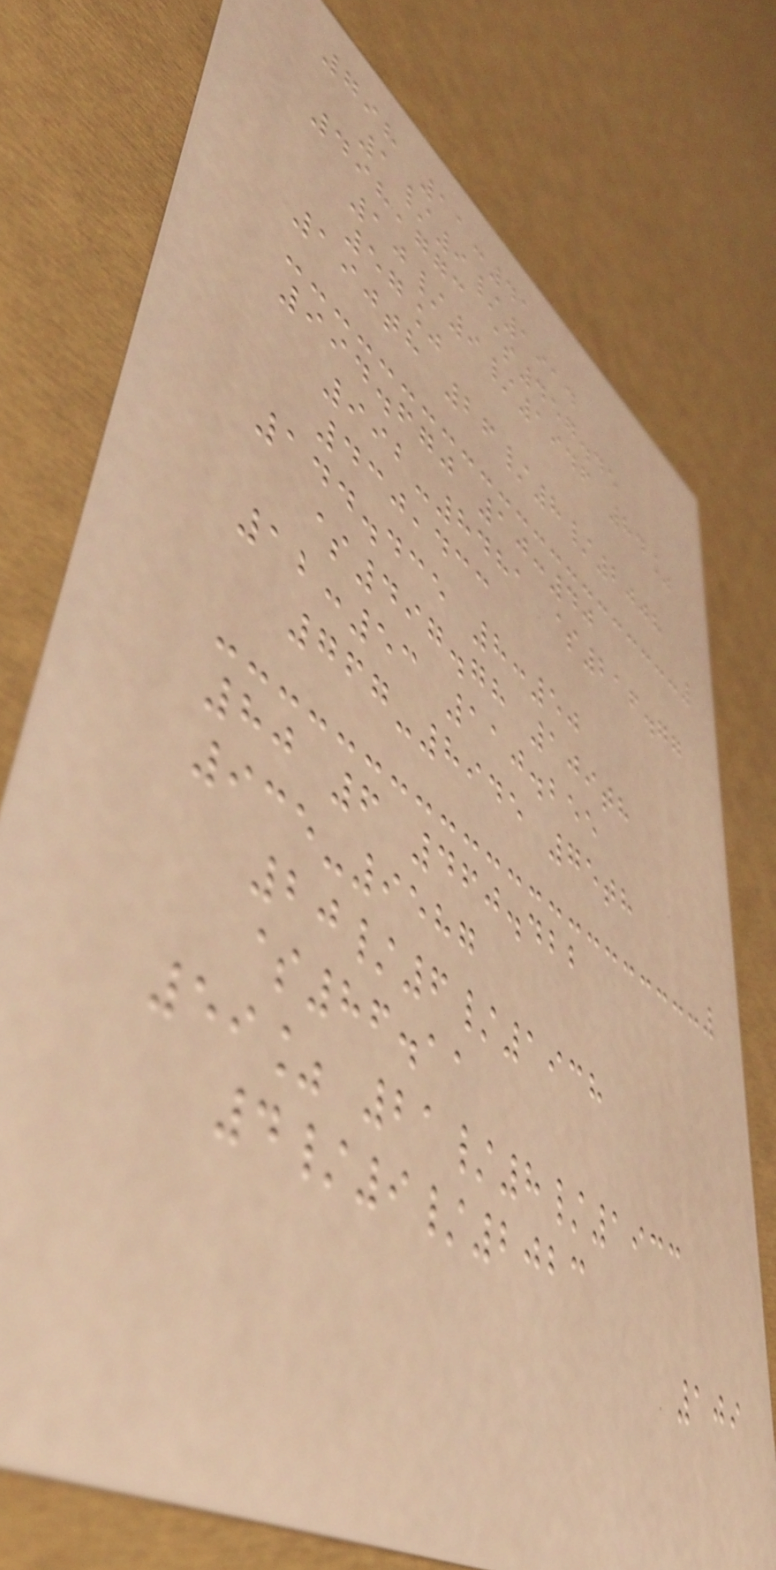798 11:41
1/9/1914
498,773 $457.45
10/9/1946 84%
57%
190th 26/8/2008
994.670 10:40
992-8481 $216.77
430,433
144.435 8:50
$497.78 109th
12:53 110.255
767-8945 75th
80 6 460.422
935-9587
20/6/1938
$86.11
59% 21/8/1933
4/9/2023
109
